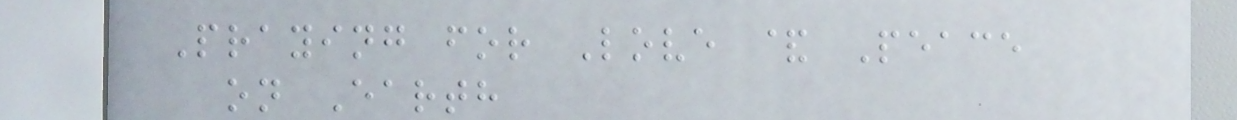Praying for Love & Peace
on Earth
